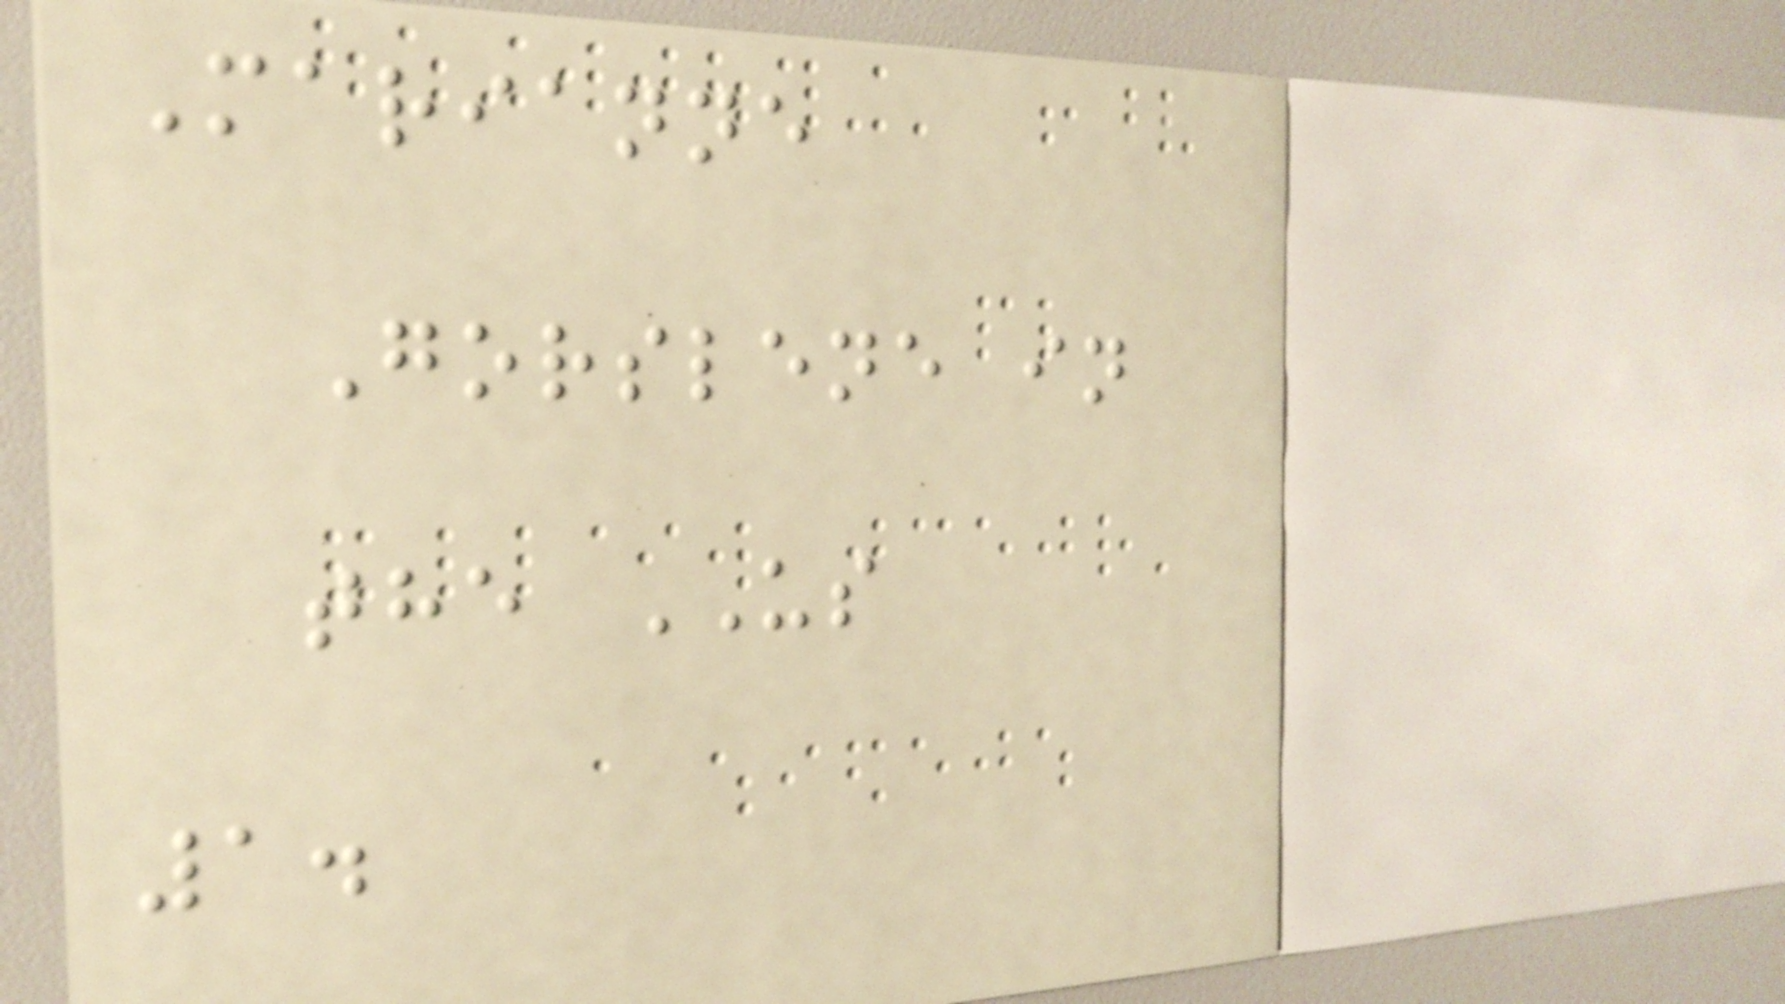Marianne
Gorslene in
the US
1.
